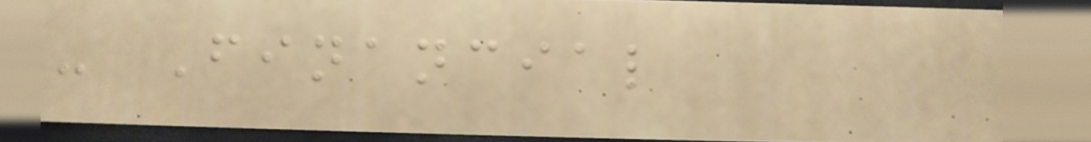- Financial
